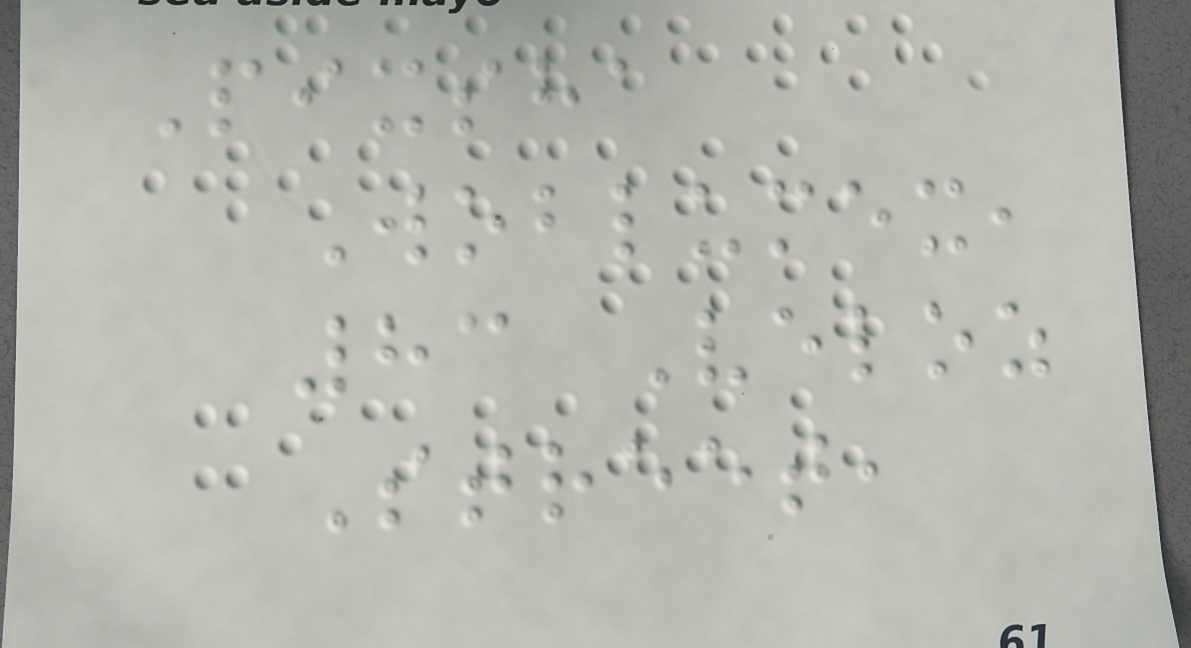Pixsha
Woblumex,
83 Veloz
Street,
